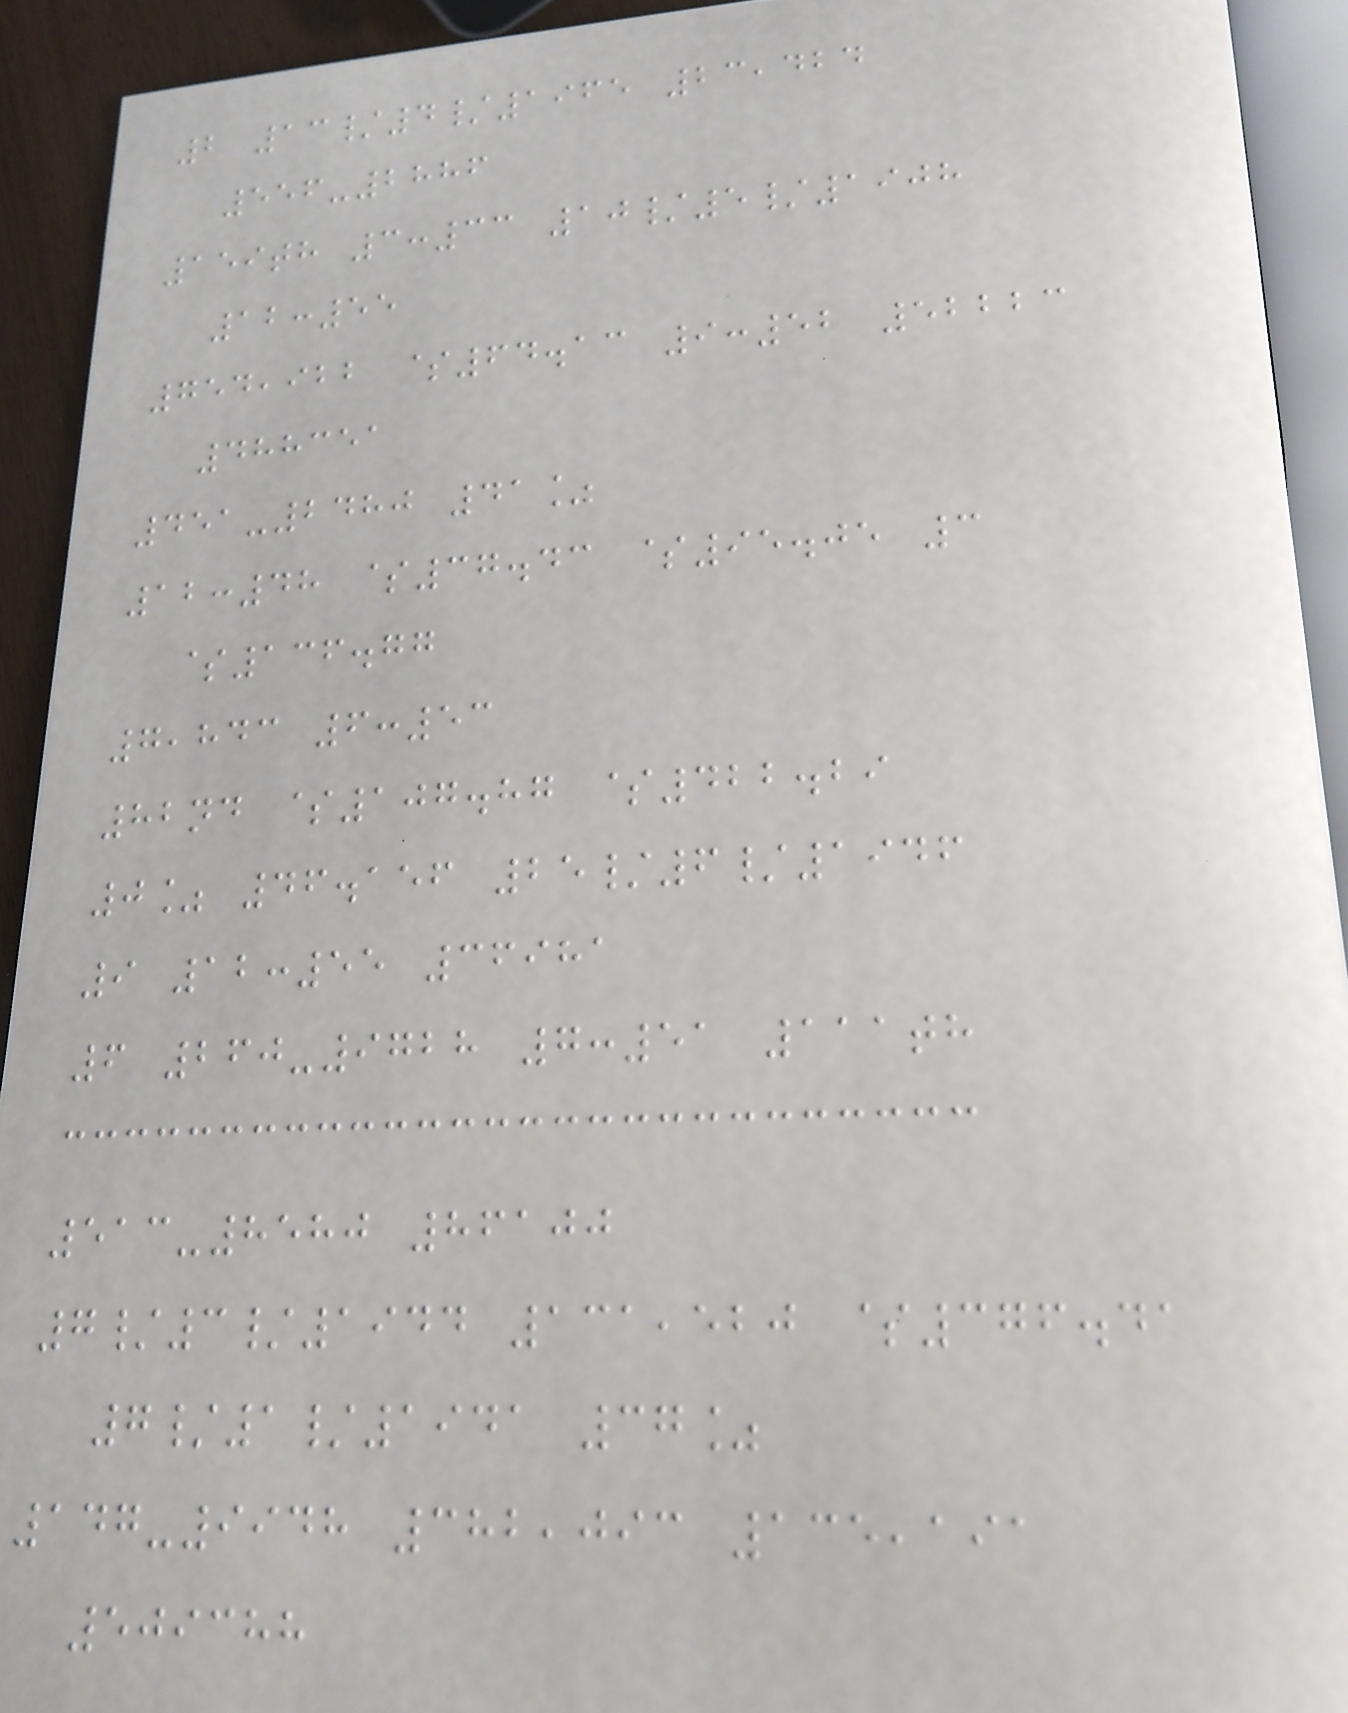2 13/4/1965 23,424
556-2886
159th 3:33 10/5/1908
12:55
754,922 $64.13 9:52 52223
488351
451-2480 41%
12:48 $37.43 $95.05 3
$136.77
7,843 6:53
82nd $107.87 $422.29
0% 46.156 25/6/1946
9 12:55 36981
6 260-9728 7:51 111th
513-8580 86100
7/3/1944 131,520 $376.41
7/1/1941 37%
147-9948 382,093 135,191
509388
